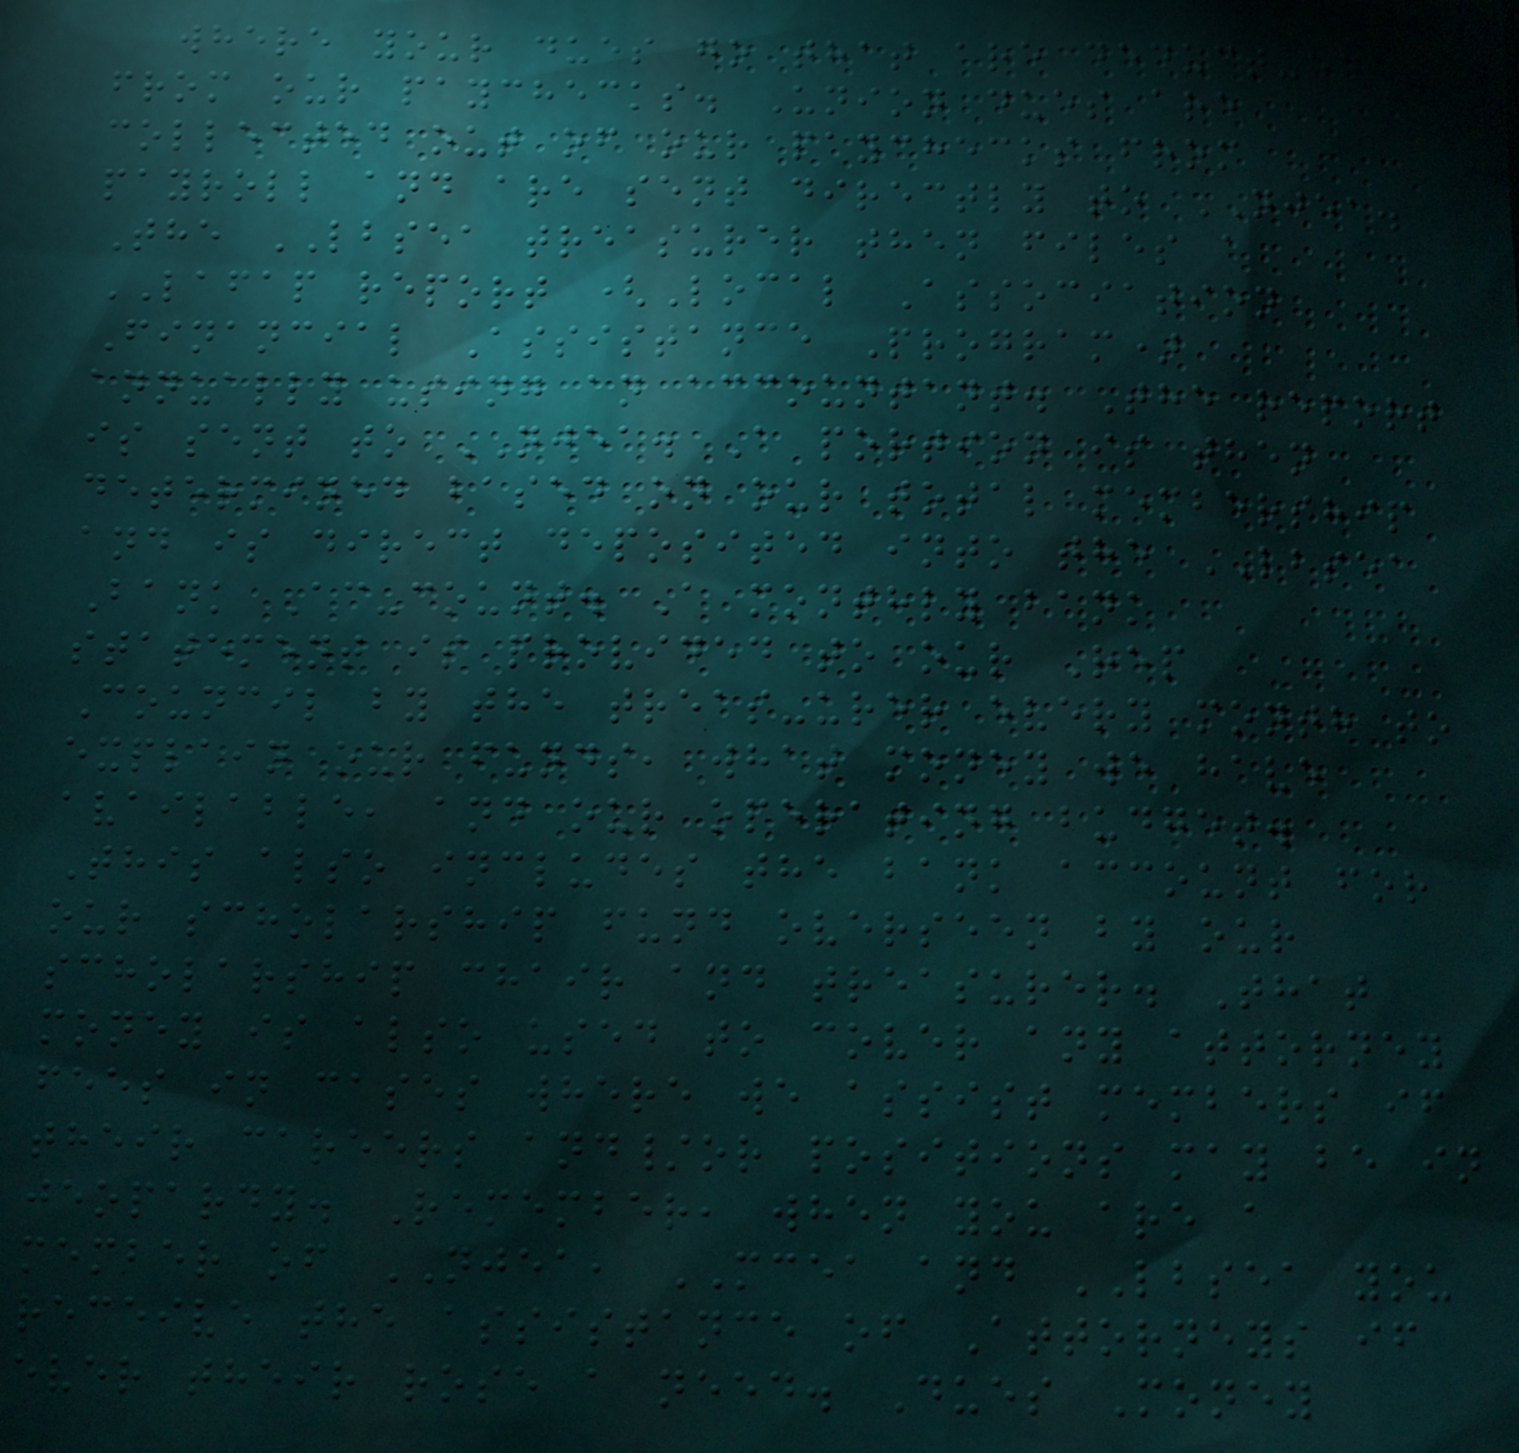where your dues go that are deduct-ed
from our paychecks. Union dues are
collected out of our paychecks from
payroll and are sent directly to NJEA.
The LBSEA treasurer then files a
LAFAP report (Local Association
Financial Assistance Program)
annually using an accountant. The report
is sent to NJEA. A portion is then
determined based on our total membership
and is direct deposited into the LBSEA
Bank Ac-count. A monthly bank
statement is provided to our Rep
Council by the treas-urer every month to
explain our funds, what money we have
available, and our operating budget.
This also includes the bank account for
our scholarship fund overseen by our
scholarship chair and treasurer. That
money is also used to cover any attorney
fees in cases where we assist members if
their careers and/or positions may be in
jeopardy. Remember, when you are a
member of NJEA, MCEA and LBSEA you
receive the assistance of Attorneys if
ever their rose a need. Dues Money
